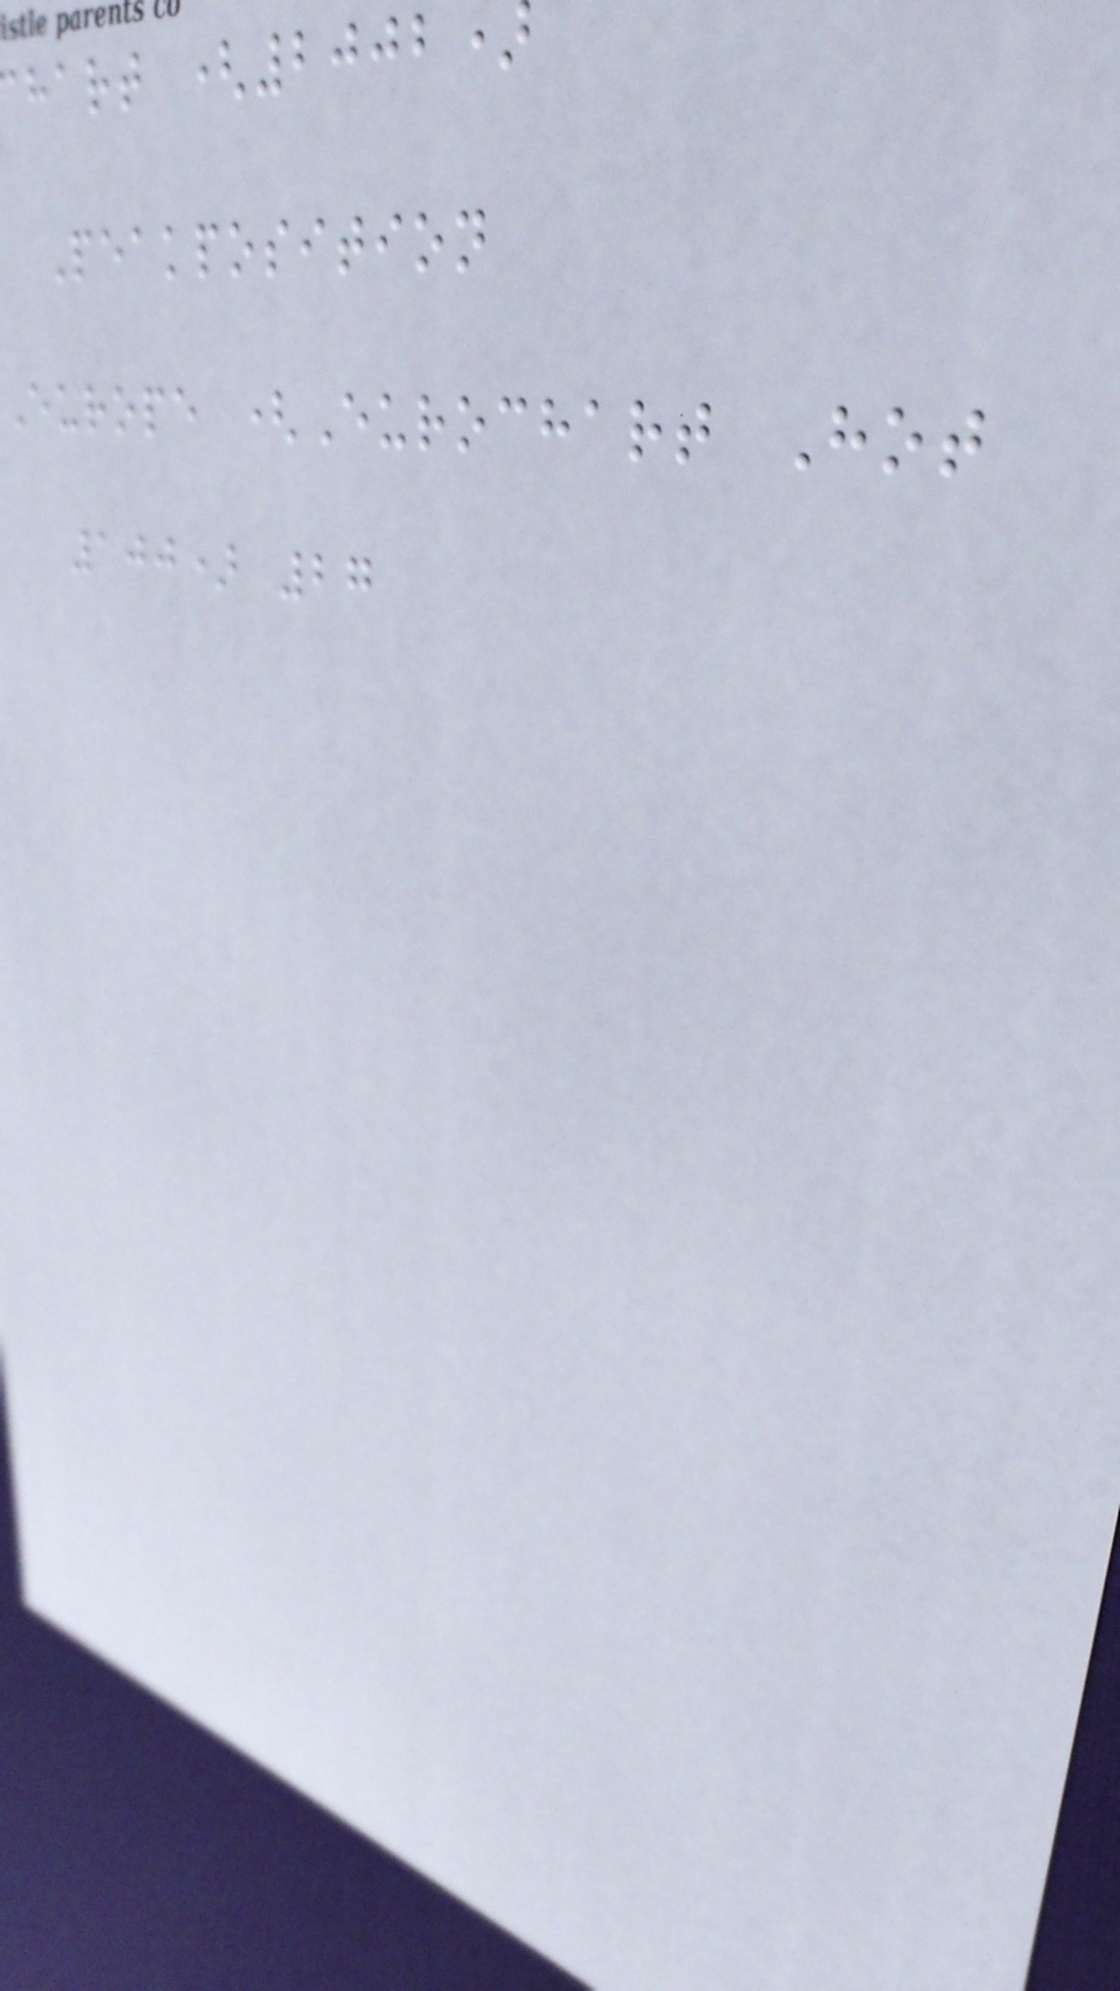hart (2002)
Peakposition
Europe (Eurochart Hot
100) 27
